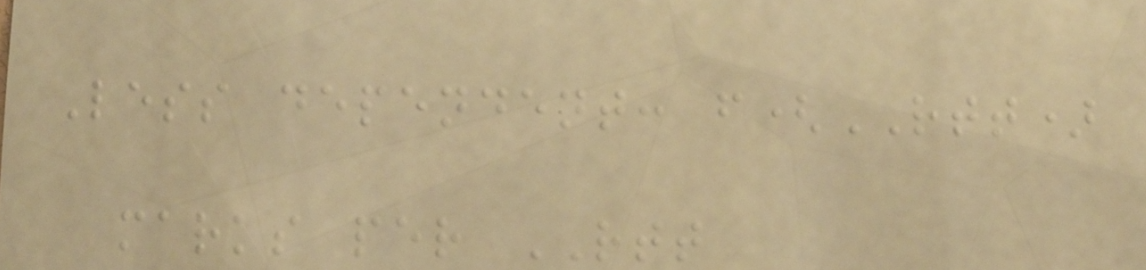Less dependent: f(RTT)
marks per RTT
